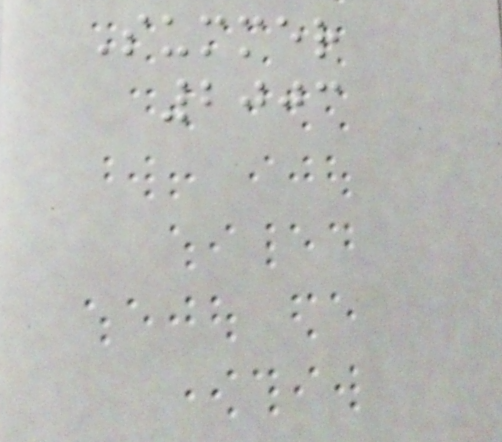Summer
2003
